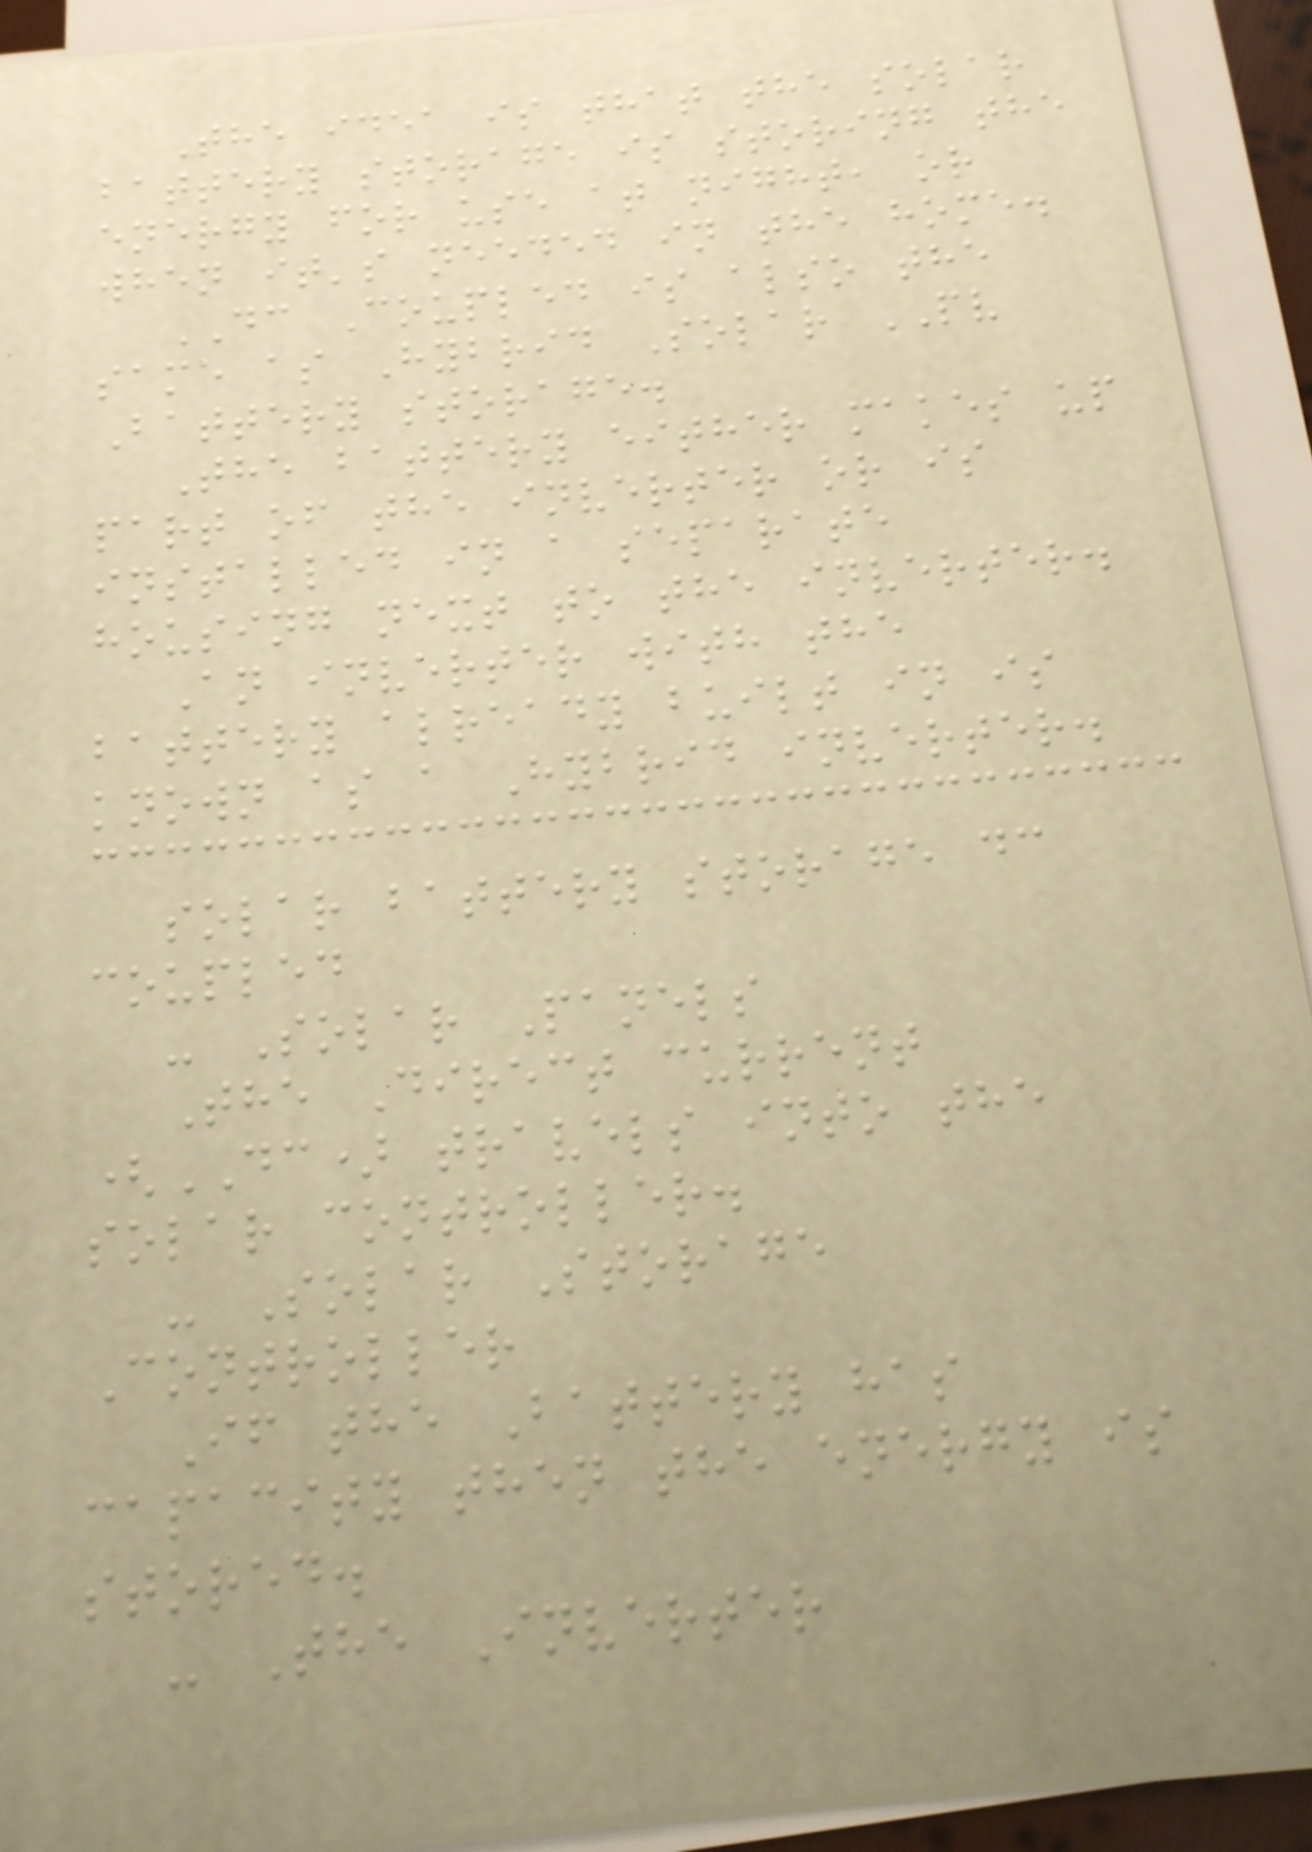The idea is that the solar
battery storage is storing the
energy for use at night, or
when it's needed in the home.
DC Coupled is also the
same as Hybrid Solar PV
Battery storage.
The battery either makes up
part of the inverter or is
installed in a separate
housing next to the inverter.
An inverter with the
battery already built in is
known as a Hybrid inverter.
solar battery storage dc
coupled
- Solar Panels
The Direct current
(DC) travels into the
solar controller.
- Solar Storage
Controller
If the Battery has
capacity then the energy is
stored.
- The Inverter
